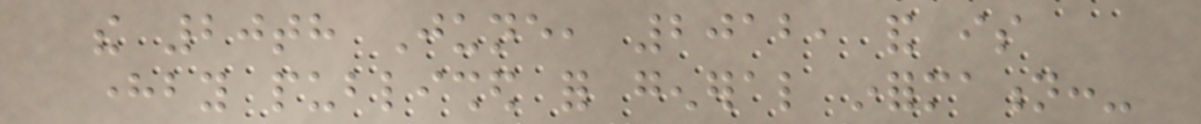the 20th June, 2012, and is
hereby published for general information:-
